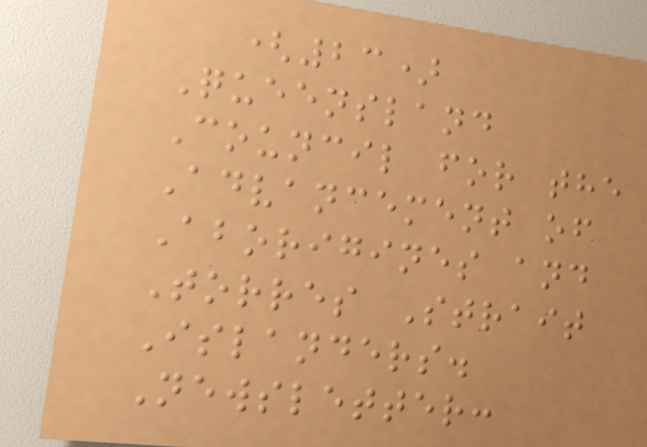(23)
Queensland
Council for the
Advancement of
Aborigines and
Torres Strait
Islanders.
Newsletter:
